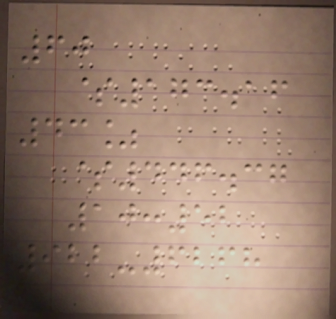60
$173.16
43%
$446.37
10:52
922-6268
